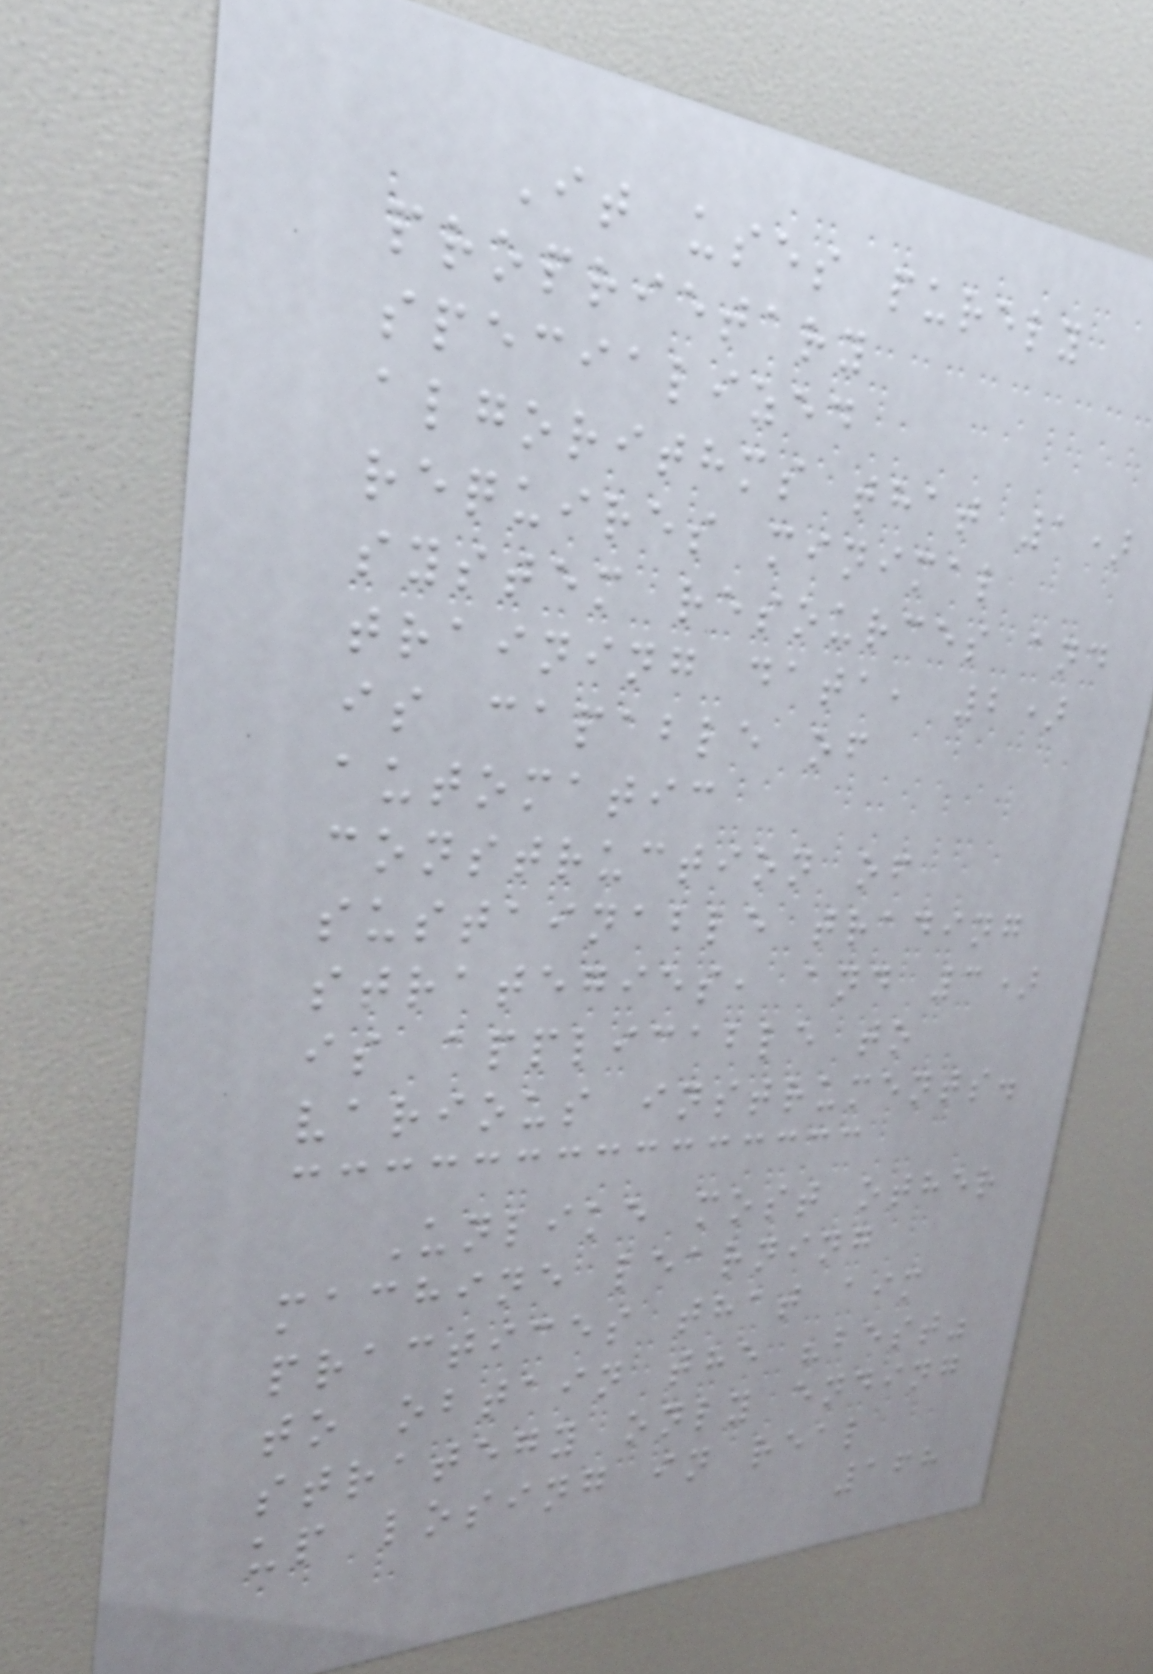It uses purely
proprietary
specialized
algorithms that 1)
requires minimal
system resources and
training data, 2)
is capable of
automatic
construction of
sustainable trading
strategies, and 3)
is applicable to
various instruments.
Unlike most other
machine learning
practices that aim
to obtain the "best"
strategy only ending
up losing in real
168
